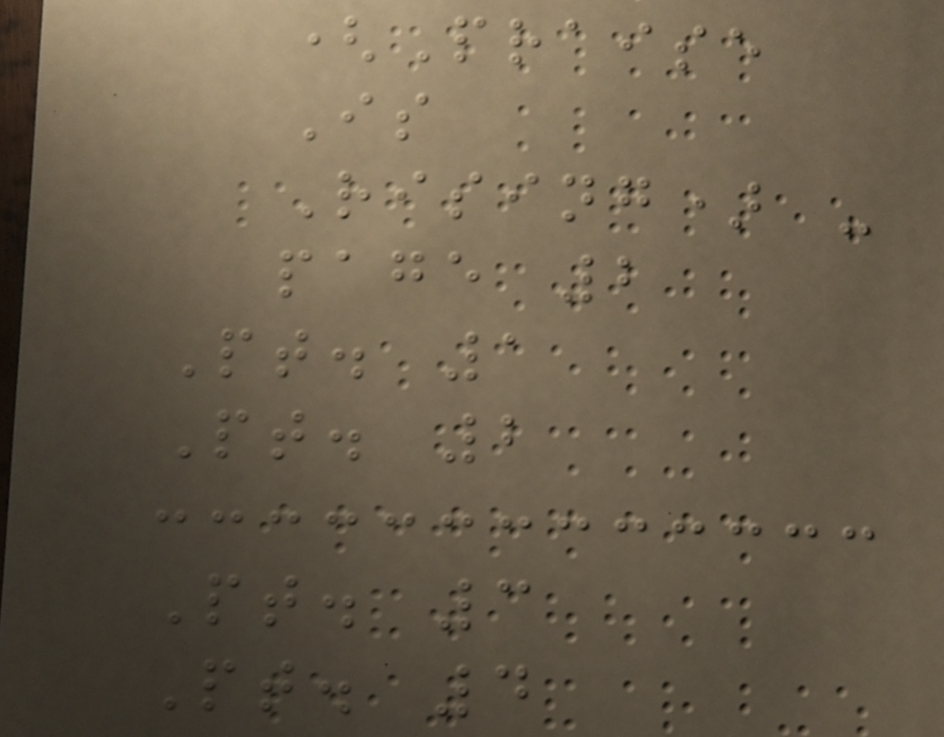(Praise
Is
Rising) -
page 2
Pt. 1
Pt. 2
Pt. 3
Pt. 4
